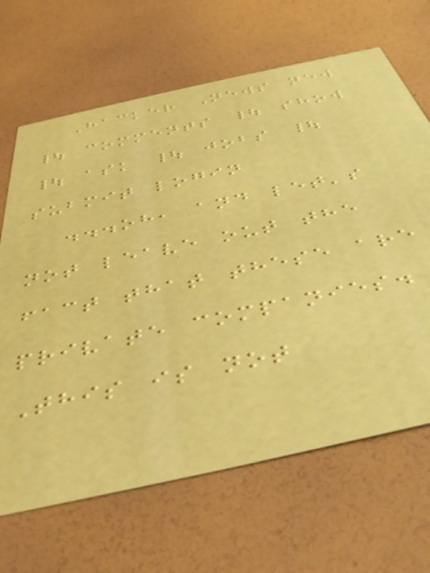Hacker News new
| comments | show
| ask | jobs |
submit login
...oh, and let's
not leave out the
fact that these are
private companies.
This is not
